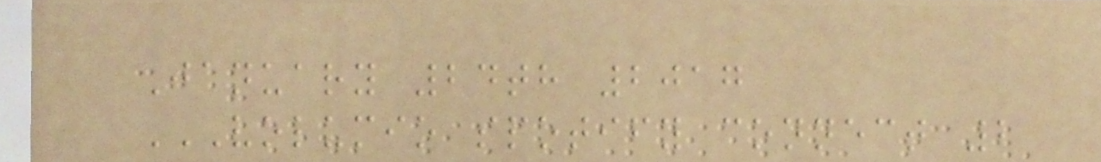January 24th 2017
VOLUMIO SPOTIFY CONNECT 2
